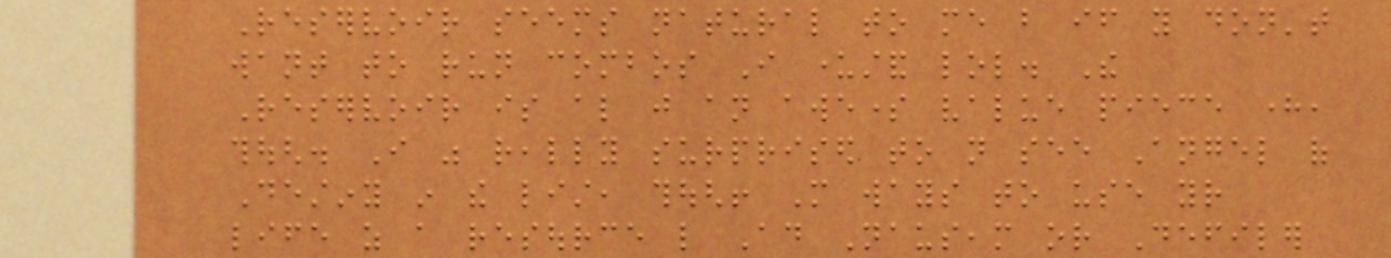Reservoir seems natural to me but if you don't
want to run combos I understand lol. The
Reservoir is also just an awesome value piece here,
though. I was really surprised to not see Angel of
Destiny in the list, though! More ways to use your
life as a resource like Ad Nauseam or Defiler
